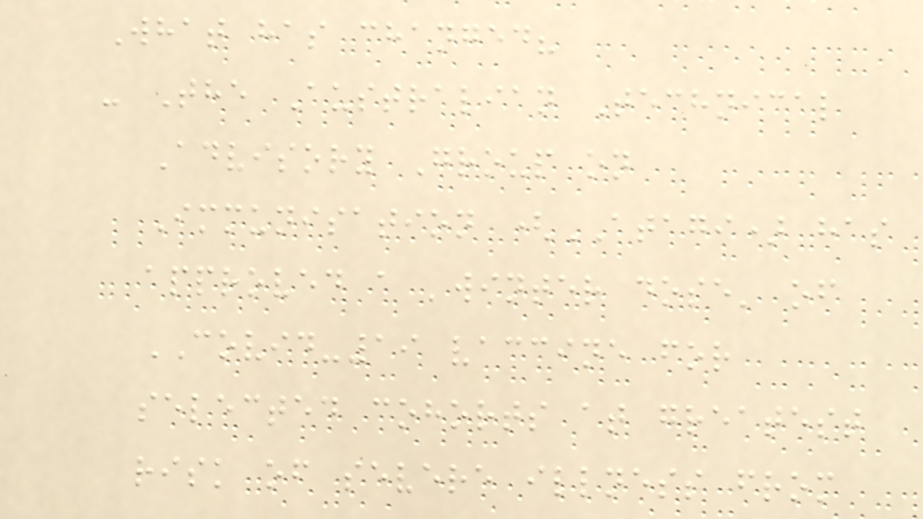What has changed?
- The Australian Technical
Advisory Group on
Immunisation (ATAGI) has
approved a 'winter dose' of
COVID-19 vaccine for
selected cohorts at greatest
risk of severe illness from
